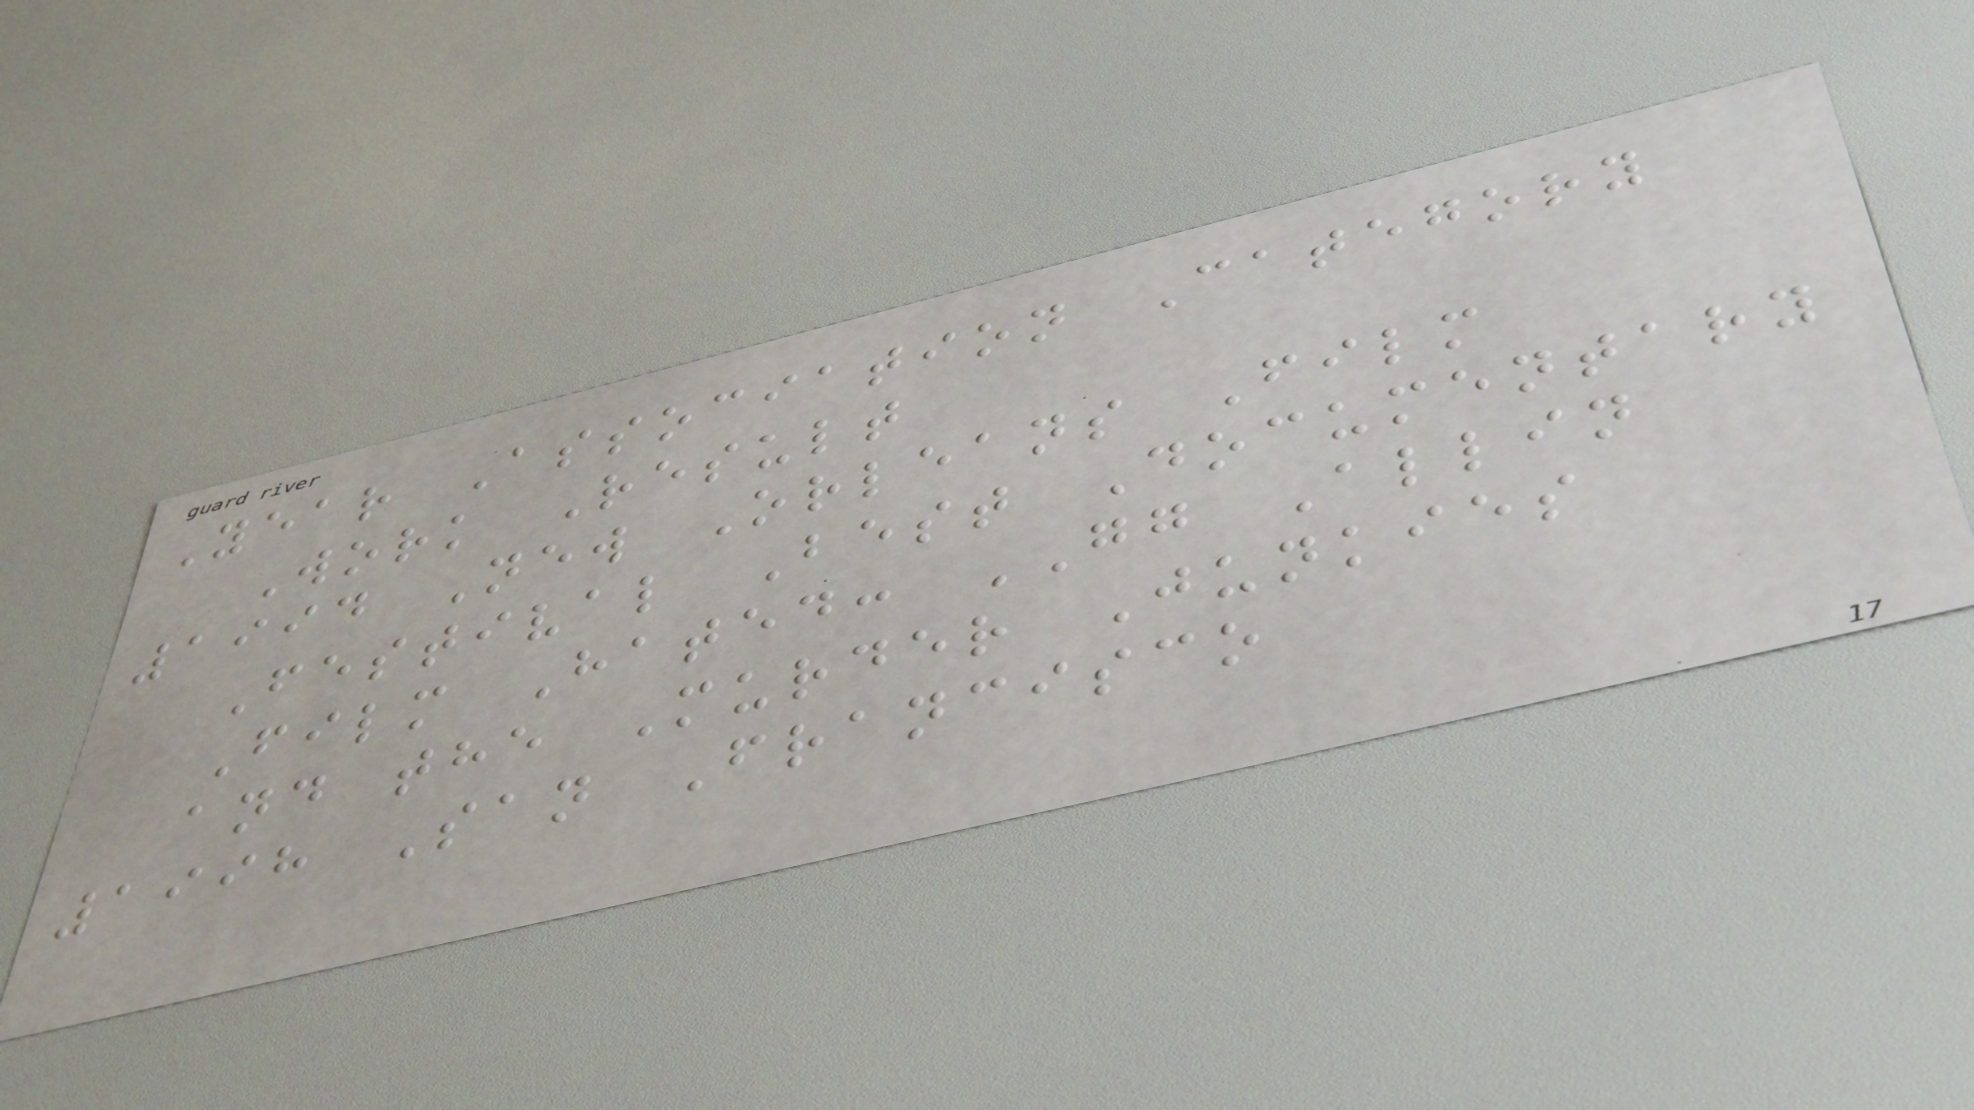Year Association Category
Work Result
1994 New Orleans Film
Festival Best Documentary
Film Hated: GG Allin
and the Murder Junkies
1998 San Francisco
